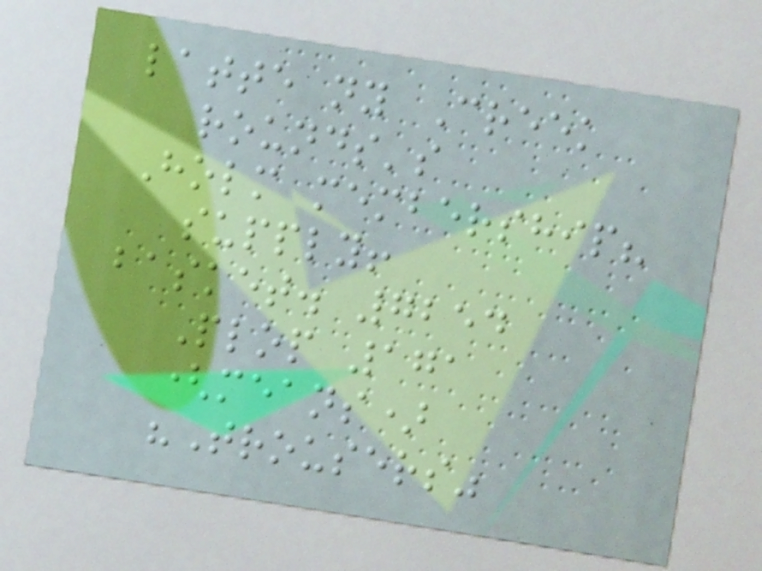latte ny Creek
rounds's
Holm membership?
supply!
basket. 7254
Plop 171
(means)
"Trousers"
